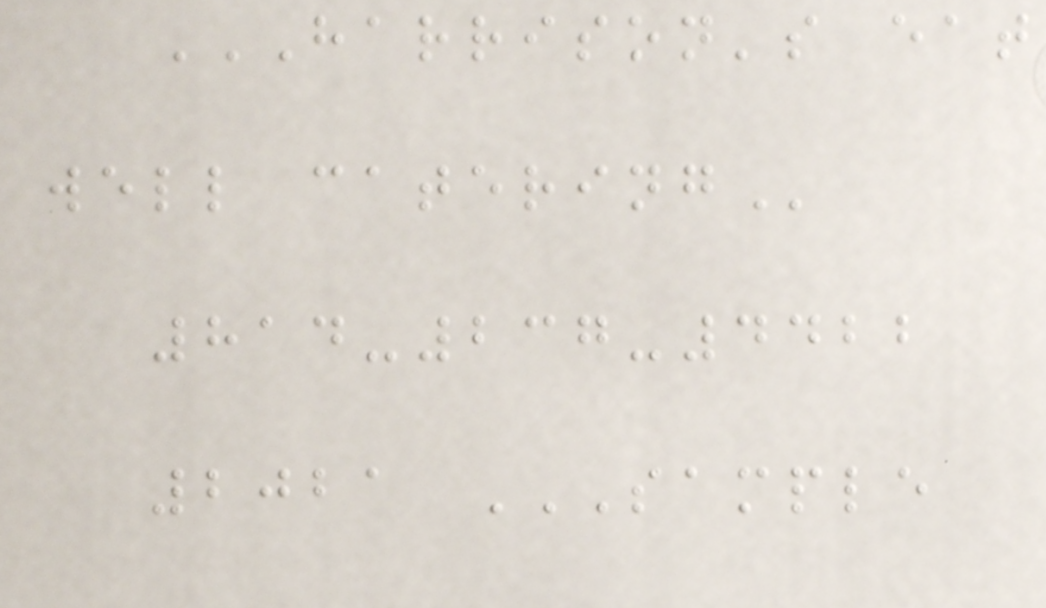HARRISON'S EAT
WELL CATERING
814-237-4422
2021 SAMPLE
